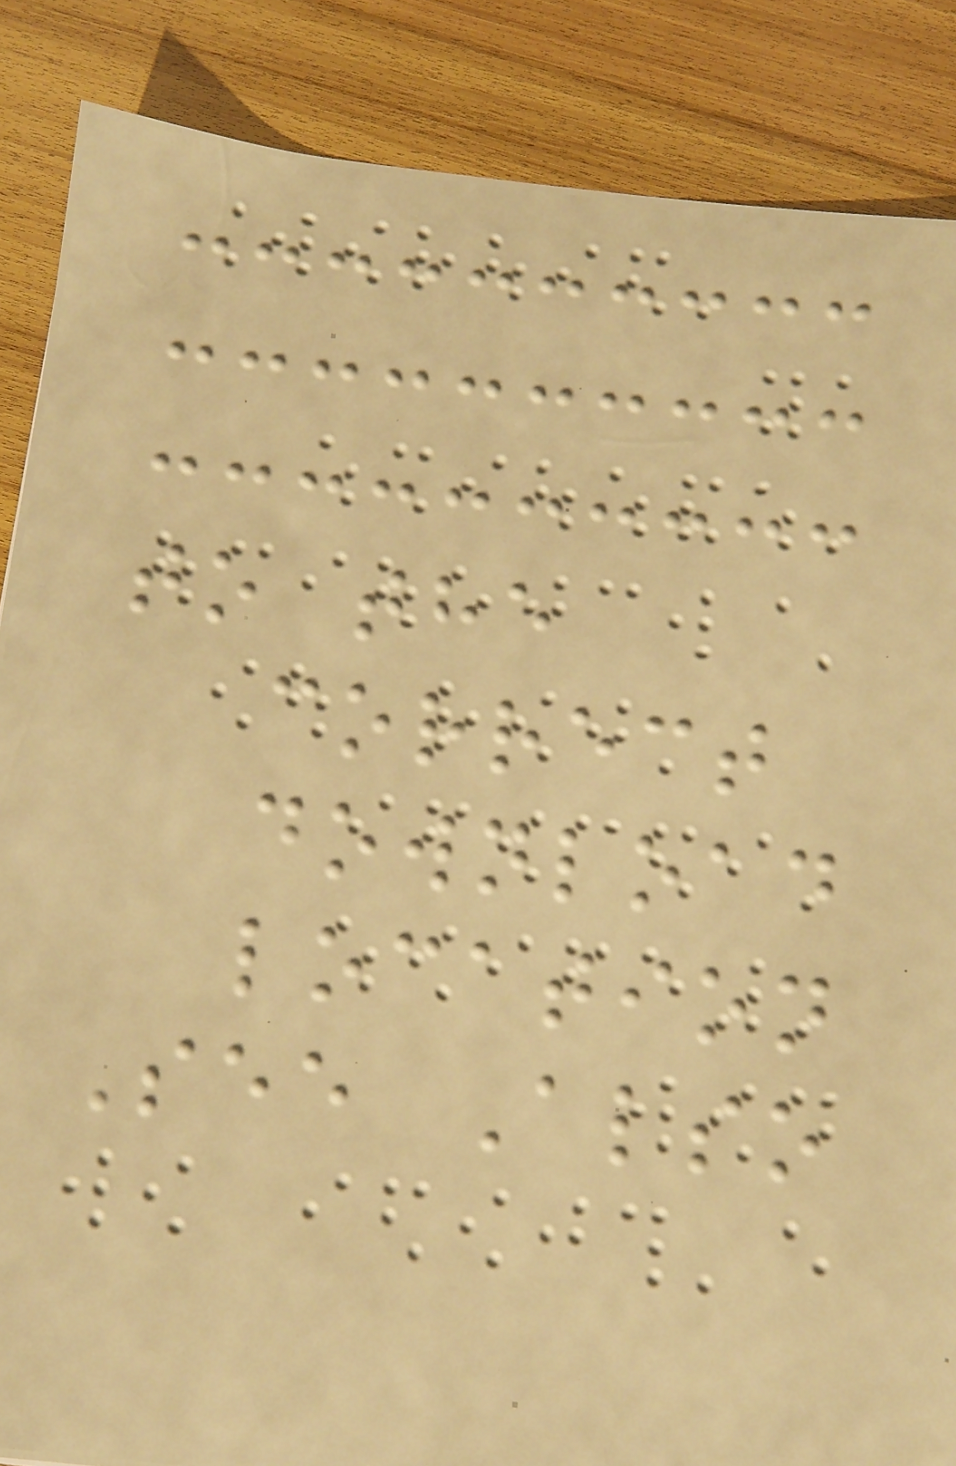to the
correct
download
location
See Also
